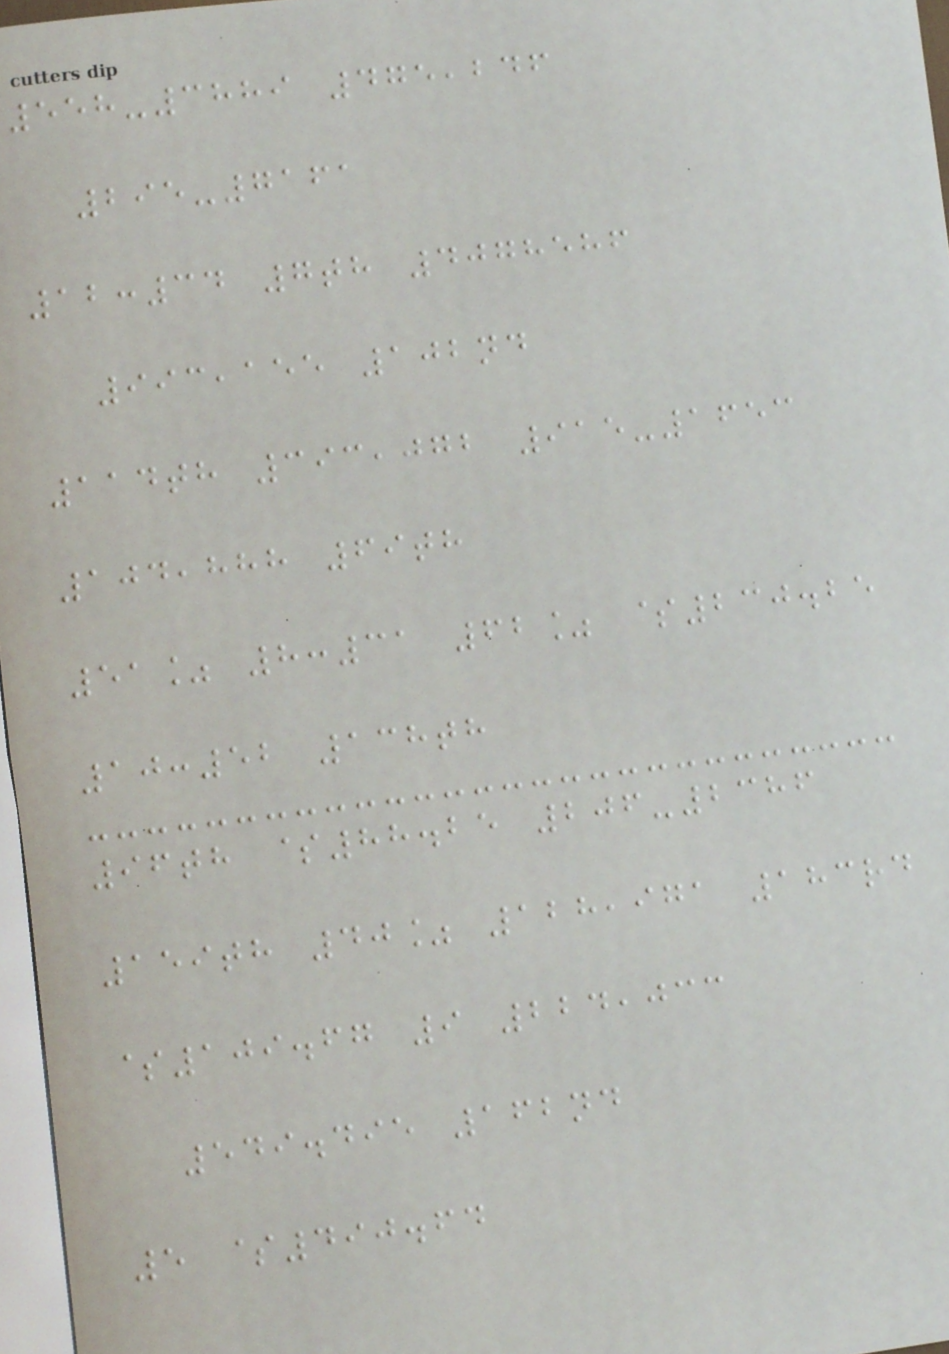558-3889 475,246
295-7161
12:34 7th 4078586
993,155 102nd
114th 393,072 915-1653
104,888 69th
51% 8:31 62% $230.25
10:52 138th
96th $88.25 206-2386
159th 40% 128,971 183rd
$109.67 9 224,033
549.495 162nd
5 $490.64
